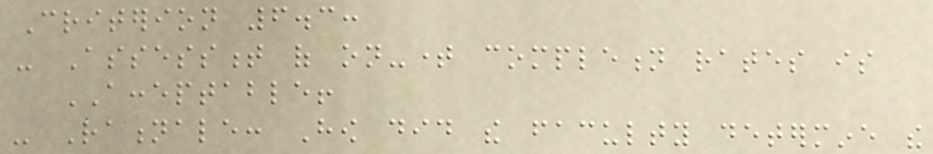Criterion 6.3:
- Assessment of on-time completion rates is
ACCEPTABLE!
- Rationale: How did the faculty determine the
